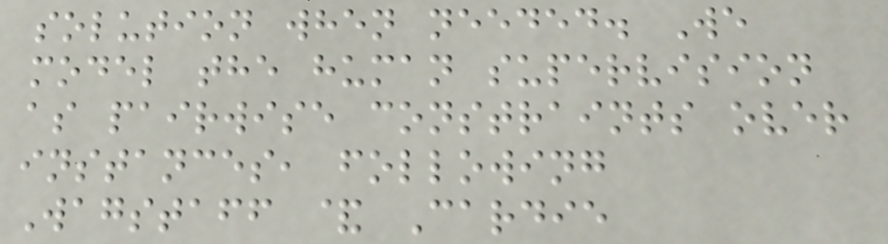solution when needed. We
model the human supervision
as pairwise constraints over
instances, following
Wagstaff & Cardie
